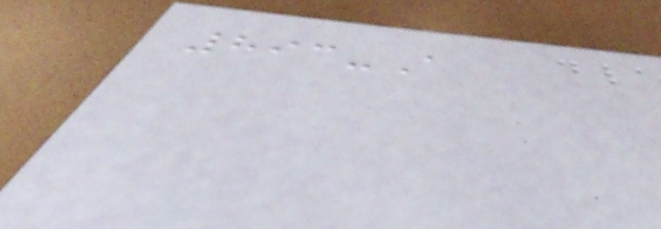893-A
